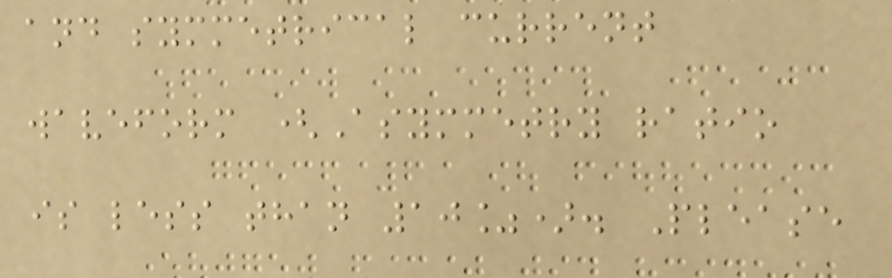and symmetrical current
waveform (Asymmetry ratio
is less than 10%). Please
